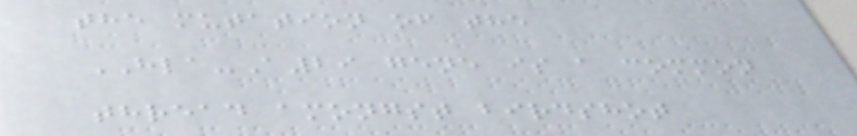the mutation of the
HLA-A29 gene is a common
thread amongst birdshot
